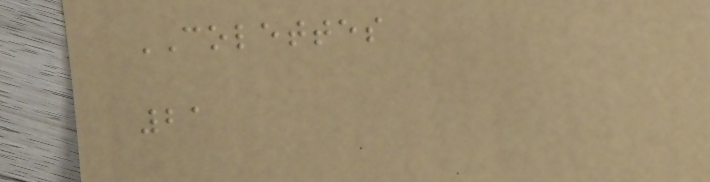COLETTES
21
